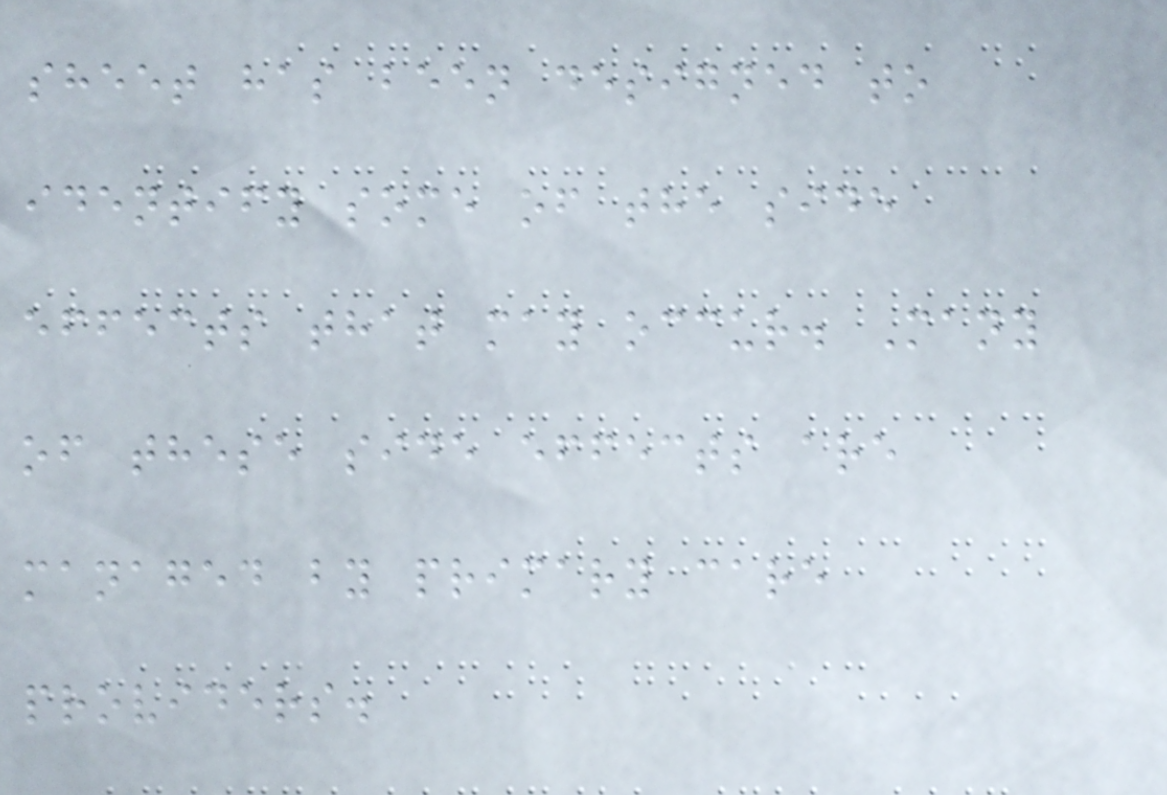sheet has been designed to
identify some of the side
effects that may occur. Many
of these side effects are
managed by primary care
providers.
